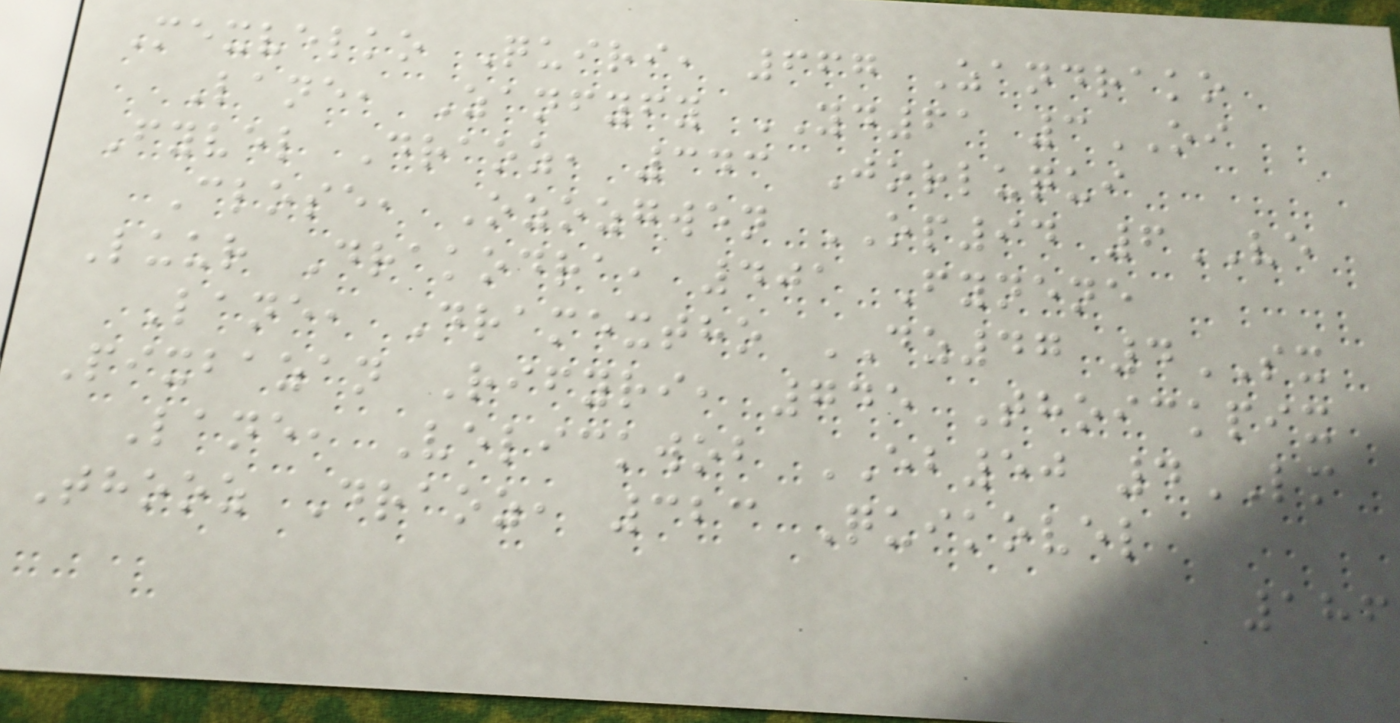Mexvelko Quiri, 667 Zandrako
Lane, Zanfyfy YD61 3OI
Fyvel Draoz, 343 Jorluqui
Close, Ozozgwen OP94 6VE
Luur Drakodra, 401 Fynene
Lane, Dramextho DZ47 4SX
Pixbazan Rifyri, 745 Thoickpix
Lane, Velickwob EB50 4LM
Thooz Draoz, 323 Quikovel
186
